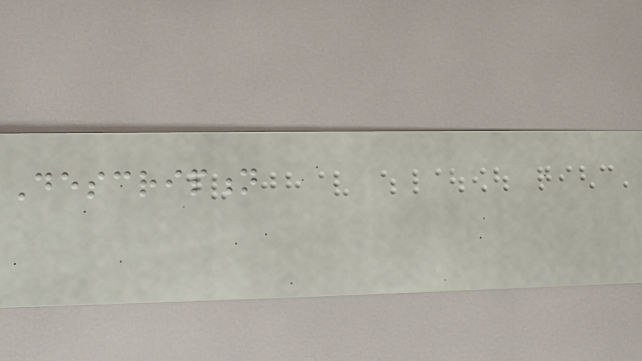Description
